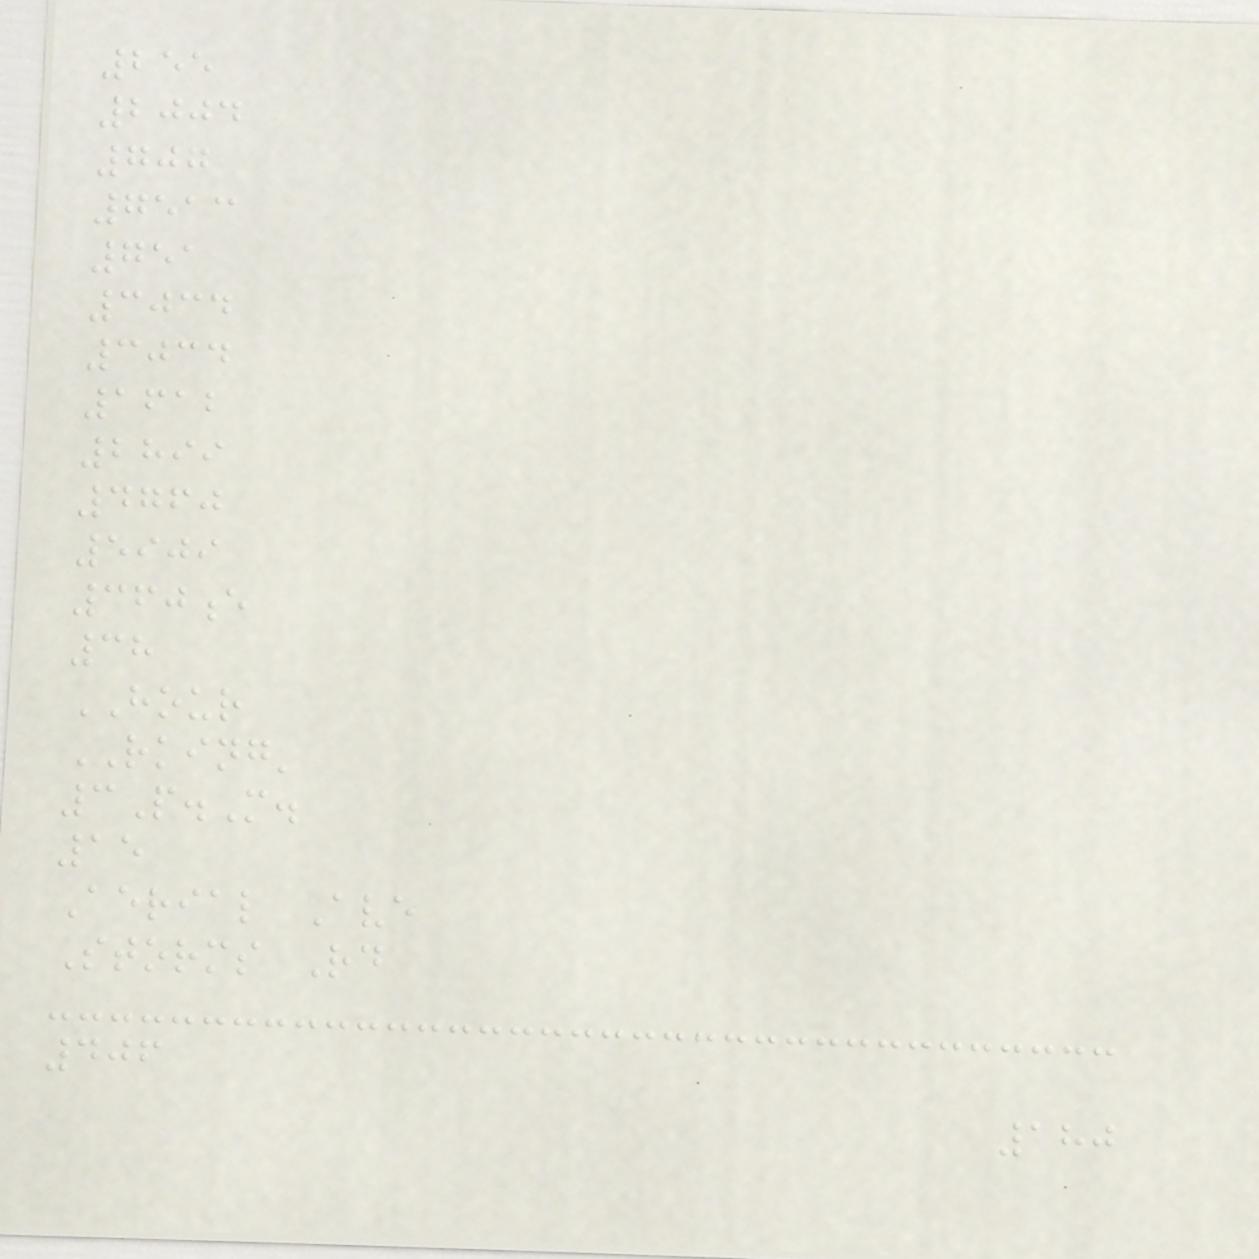255
2004
707
7513
751
3034
3034
1612
2899
4760
5909
360e
38
HOUR
RKING'
3P.M.
15
Aerial Ave
Storms Rd
406
180
